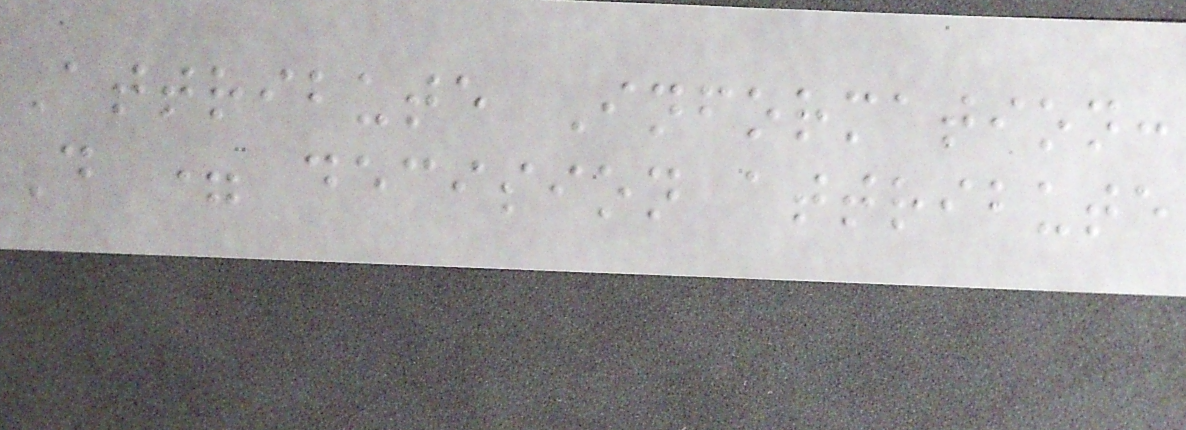Attribute Information:
D = decision attribute
